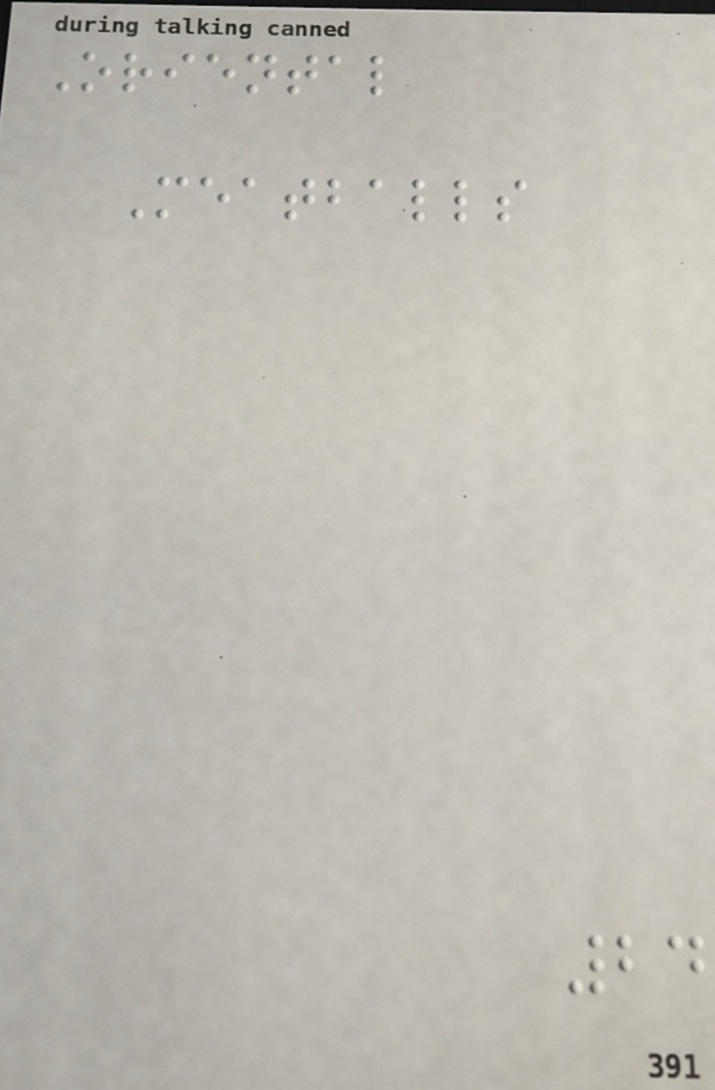Oriental
Meatballs
24
